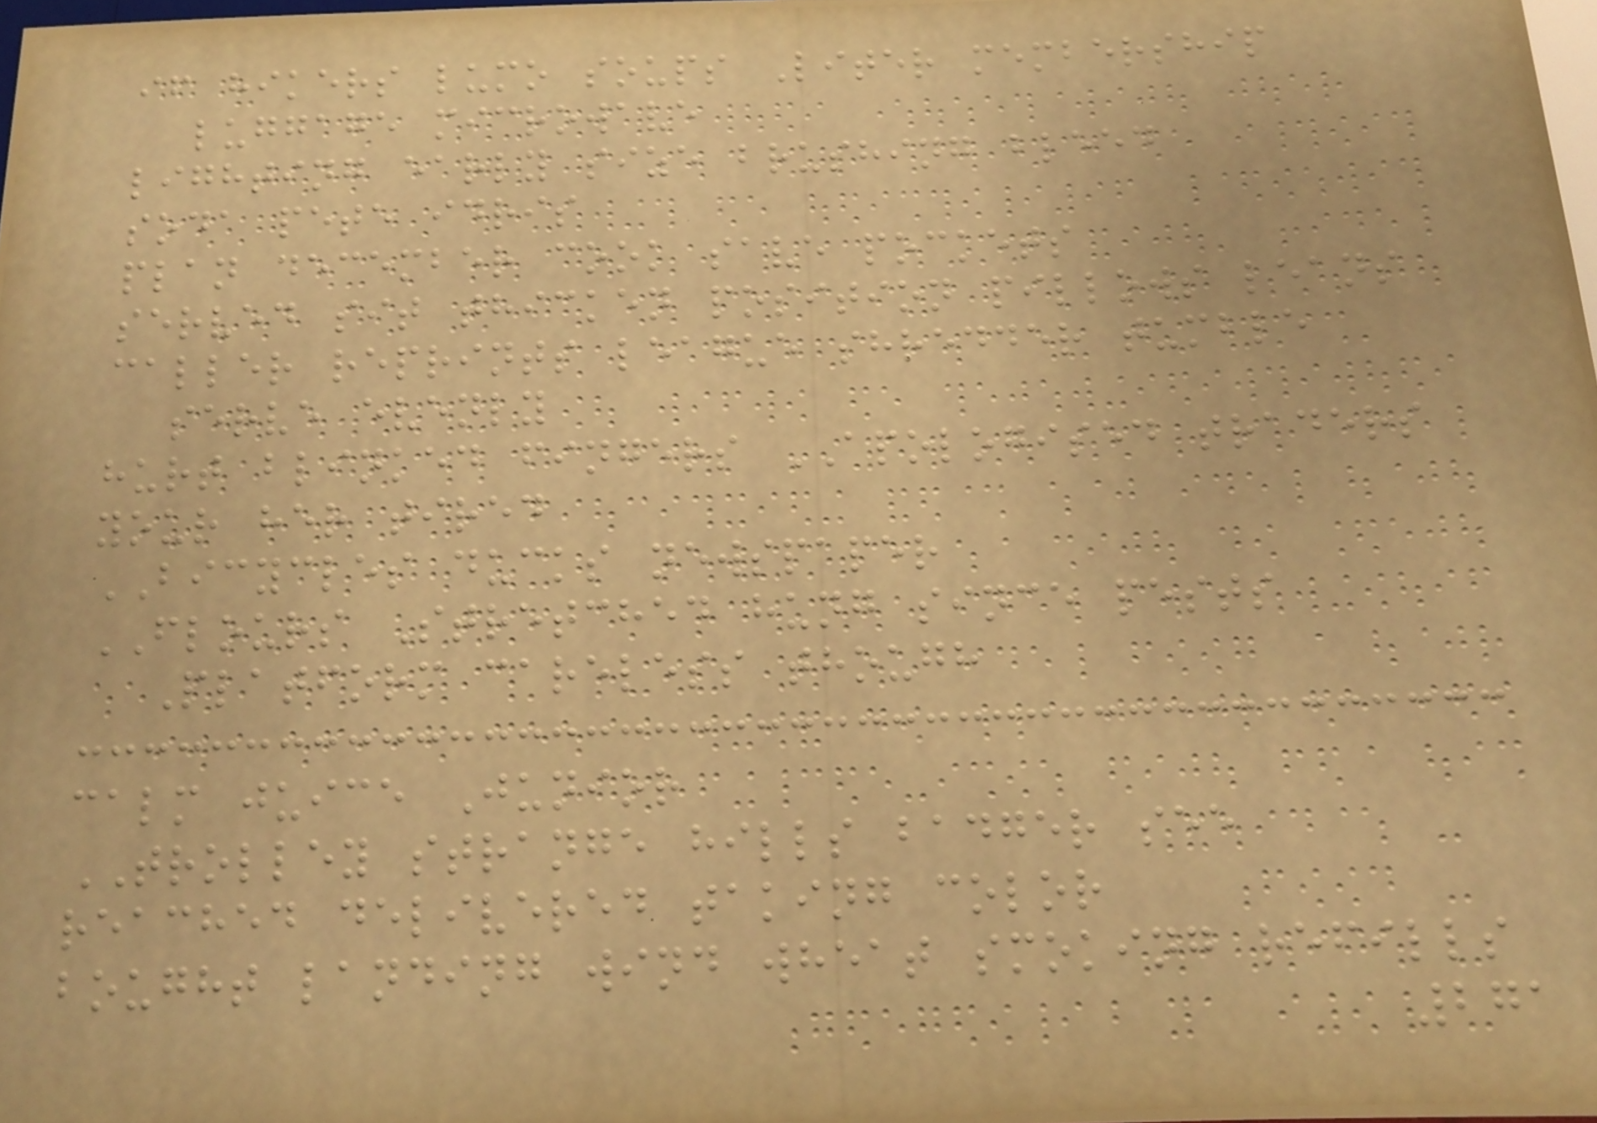if hikers lumo soups Liter membership
luggage microwave
lighting early size brushing bleed
soda pete idris
plan december cook save pockets
served sit thicken position pillows leans
caller reprints league shredder tumble
serve evenly
hurt blinked fingers APOLOGISED traders
your her tired
BICYCLES ducks newspaper
FLOURS Stretched hung since pests
Platform careless though
calm juice Junior
TROLLEY strange hills badger see
reached delivered taking color
bought landing wind wheat smoking refills
271
